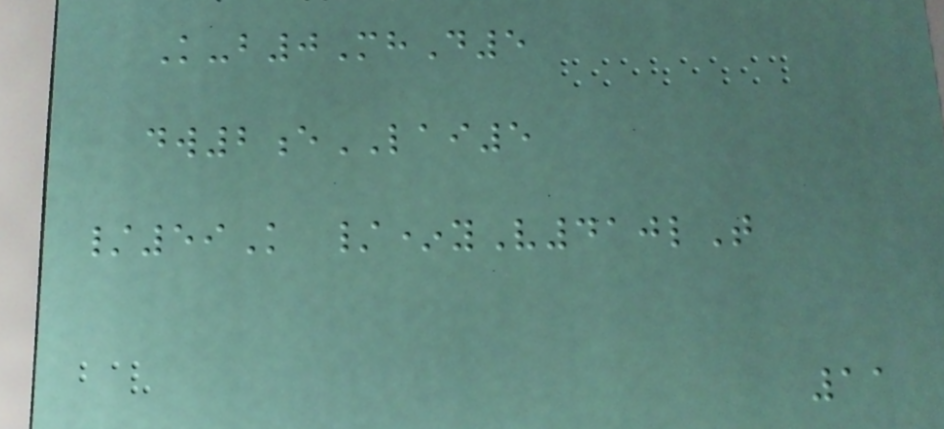K-b0MhD5
dw2eLAI5
/59K /*yV410lT
11
